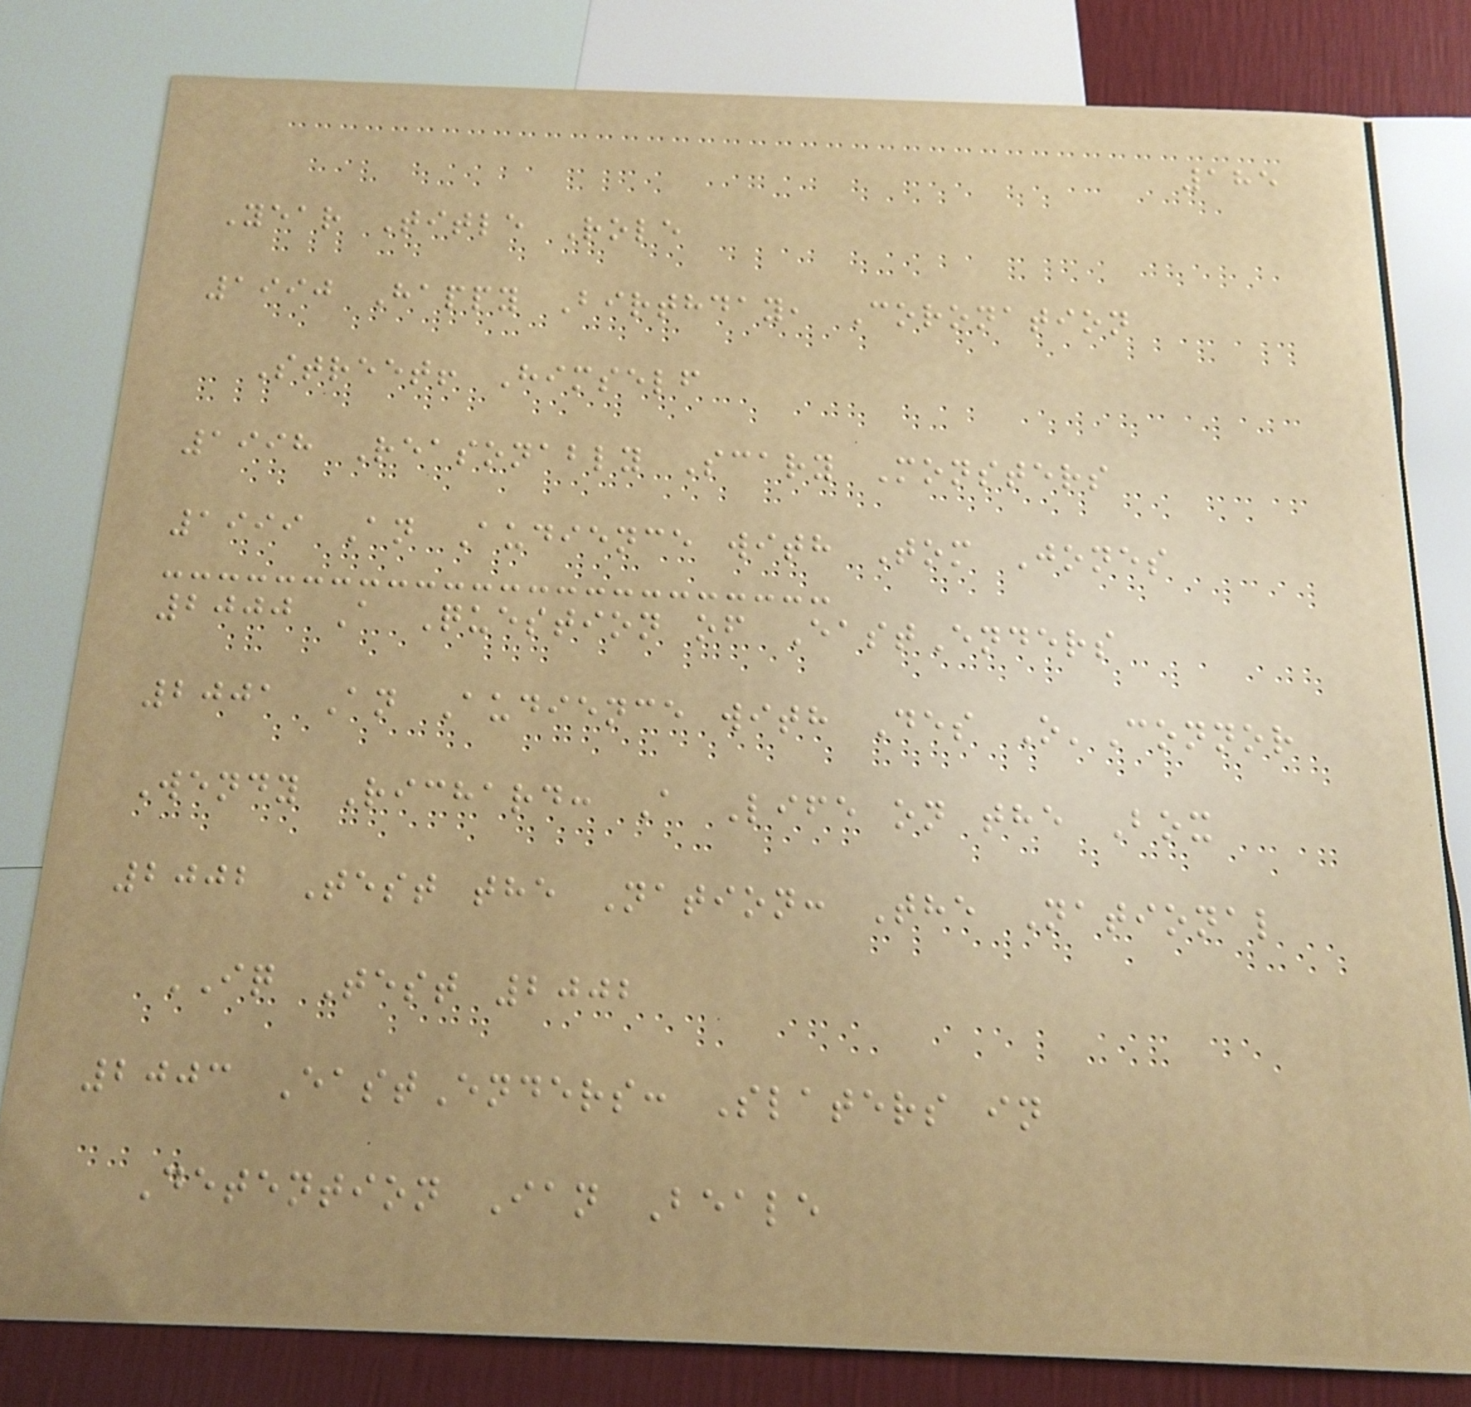185
Year Title Role
1990 Happy Birthday, Coronation
Street! Himself
1998 Reasonably Scary Monsters
1999 An Audience with Tom Jones
2000 A Question of EastEnders
2001 An Audience with Des O'Connor
Wendy Richard: A Life on the Box
2002 Test the Nation: The National
IQ Test 2002
2003 EastEnders: Slaters in
Detention Ian Beale
